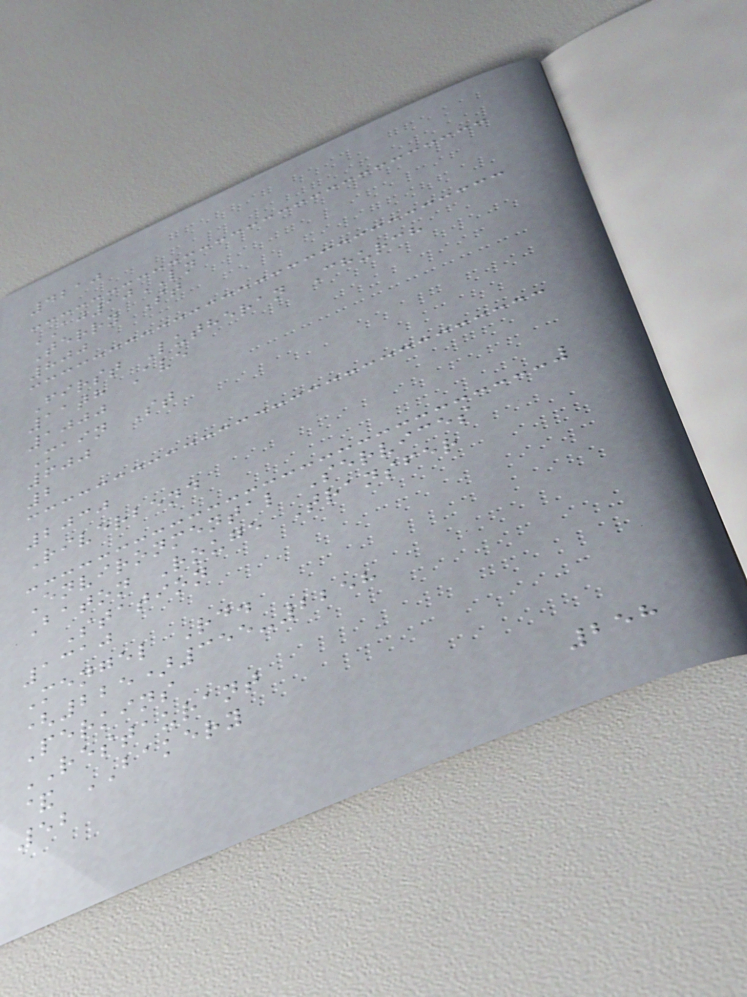4210
AJ10LN
Terry St
800
First Lutheran Church
11th Ave
1000
Main St
600
2
2030
Riverbend
Environmental Services
Baton Rouge Transfer
Station
1310
Mengel Rd.
(225)355-2258
Perkins
RESTAURANT
& BAKERY
52
258
